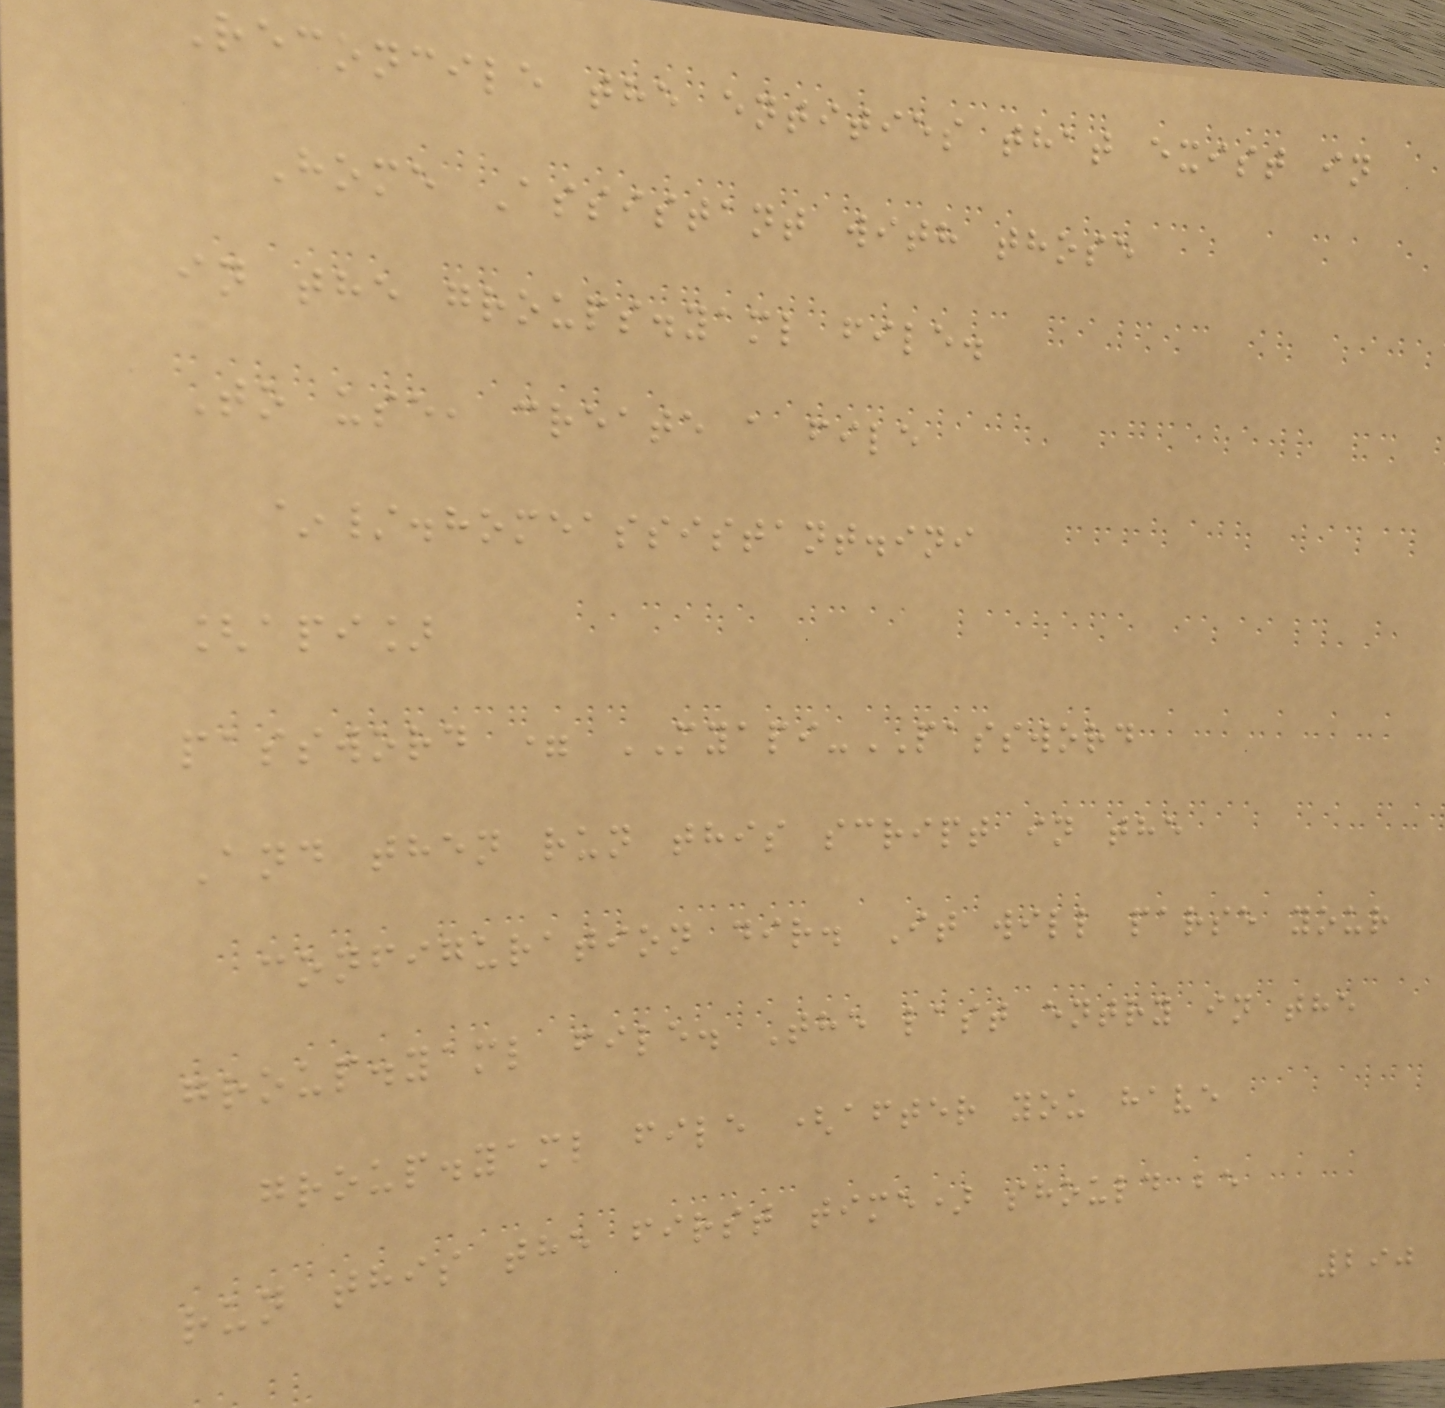Reconcile the entities that exist in
Home Assistant with those
in the groups.yaml file.
To use, create a file
~/.homeassistant.ini
[api]
password = MYAPI-PASSWORD
And then run this script in the
configuration dir. It will parse your
group.yaml file. The last entry in the
group.yaml file (after you have
run this the first time) should be
290
